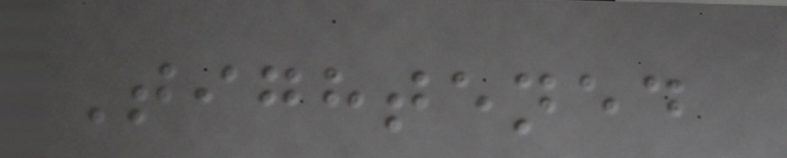Tightened
